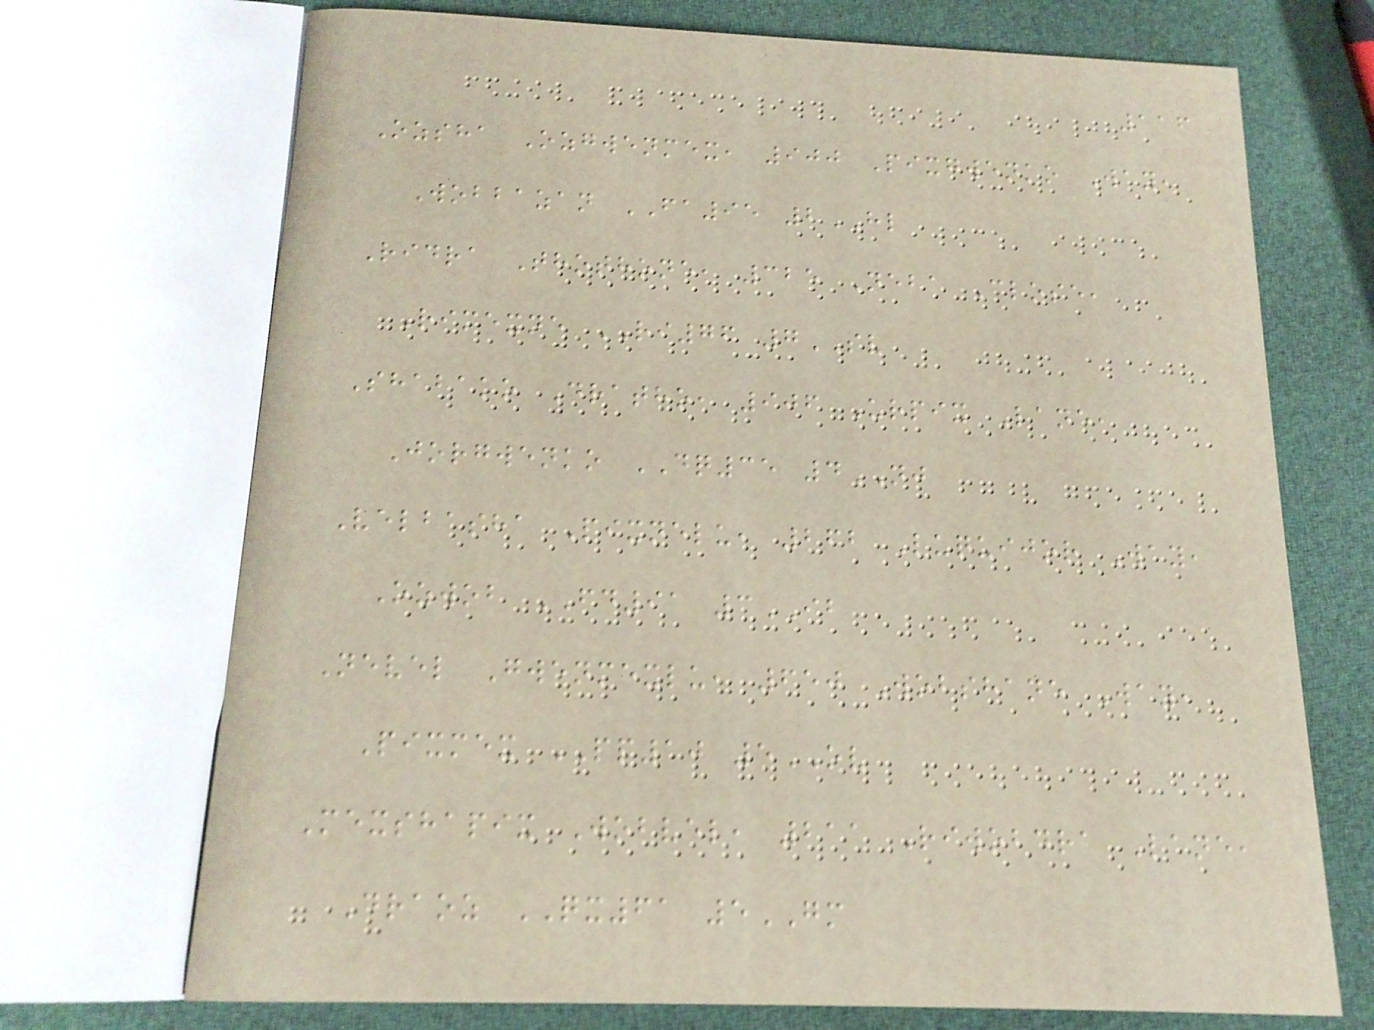116
Ozsha Ozgwenmex, 900 Pixgwenko Way,
Wobbazan FA95 2HL
Ridra Thothone, 325 Neba Close,
Rimexne RI76 7SV
Shabako Dratho, 906 Urpix Lane,
Jorgwenko DQ35 4NJ
Velbasha Pixnelu, 262 Luquijor Way,
Ozwob FD91 3IB
Nevel Gwenmexlu, 650 Wobshane Way,
Pixmex PP10 5OV
Mexshapix Wobvel, 211 Riwobdra Lane,
Draoz QX61 5GM
